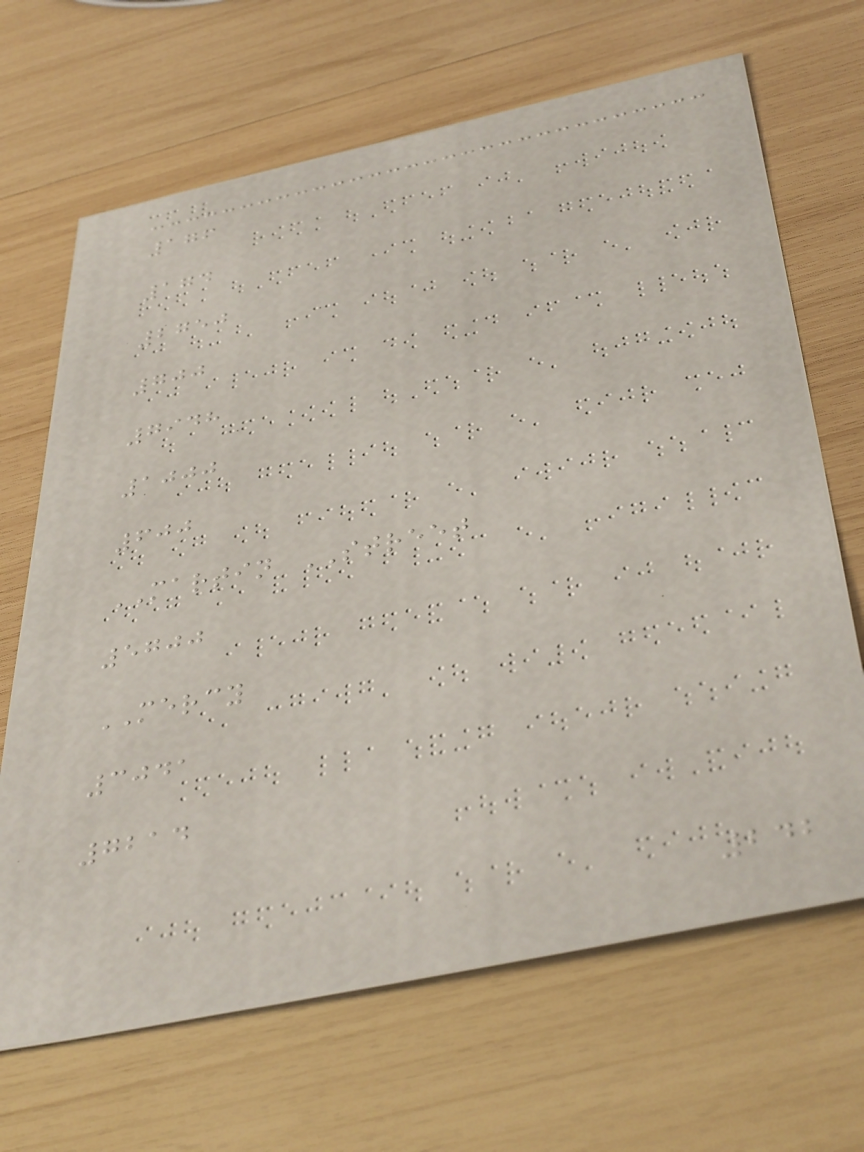176
174
2750
700
7948
1000
600
MARTIN STREET
5700
MERCY
3041
7214
242
